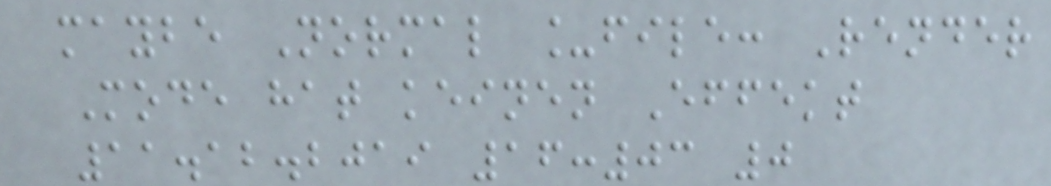maybe Normal _file: Render
Mode hat keinen Effekt
11.12.2019 16:03 0
